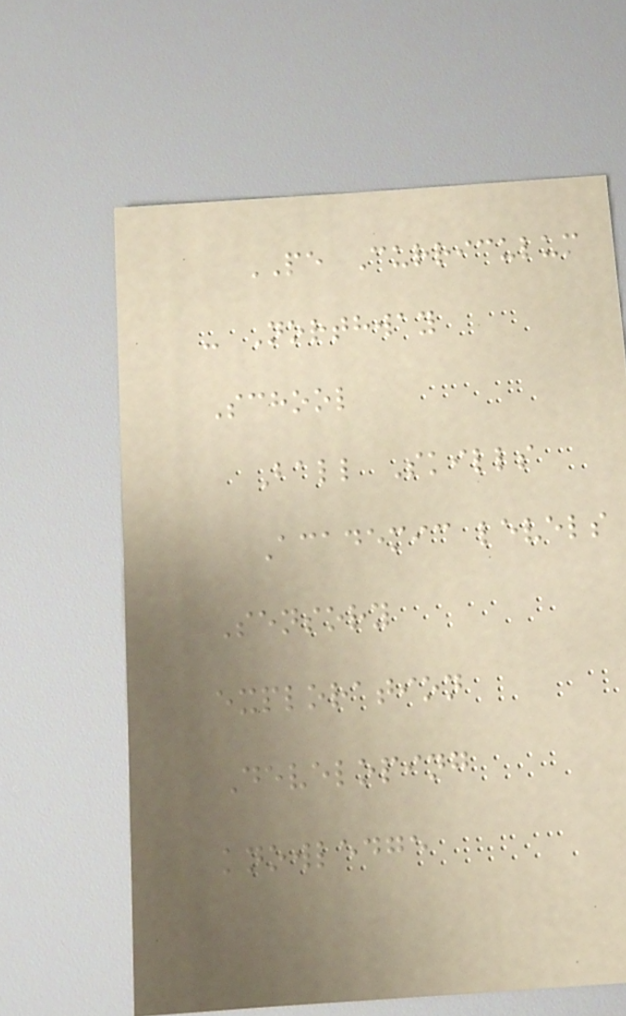PE Curriculum
- Northway
School
Ball Skills
Academic levels
Sensory
exploration
Developing
knowledge
